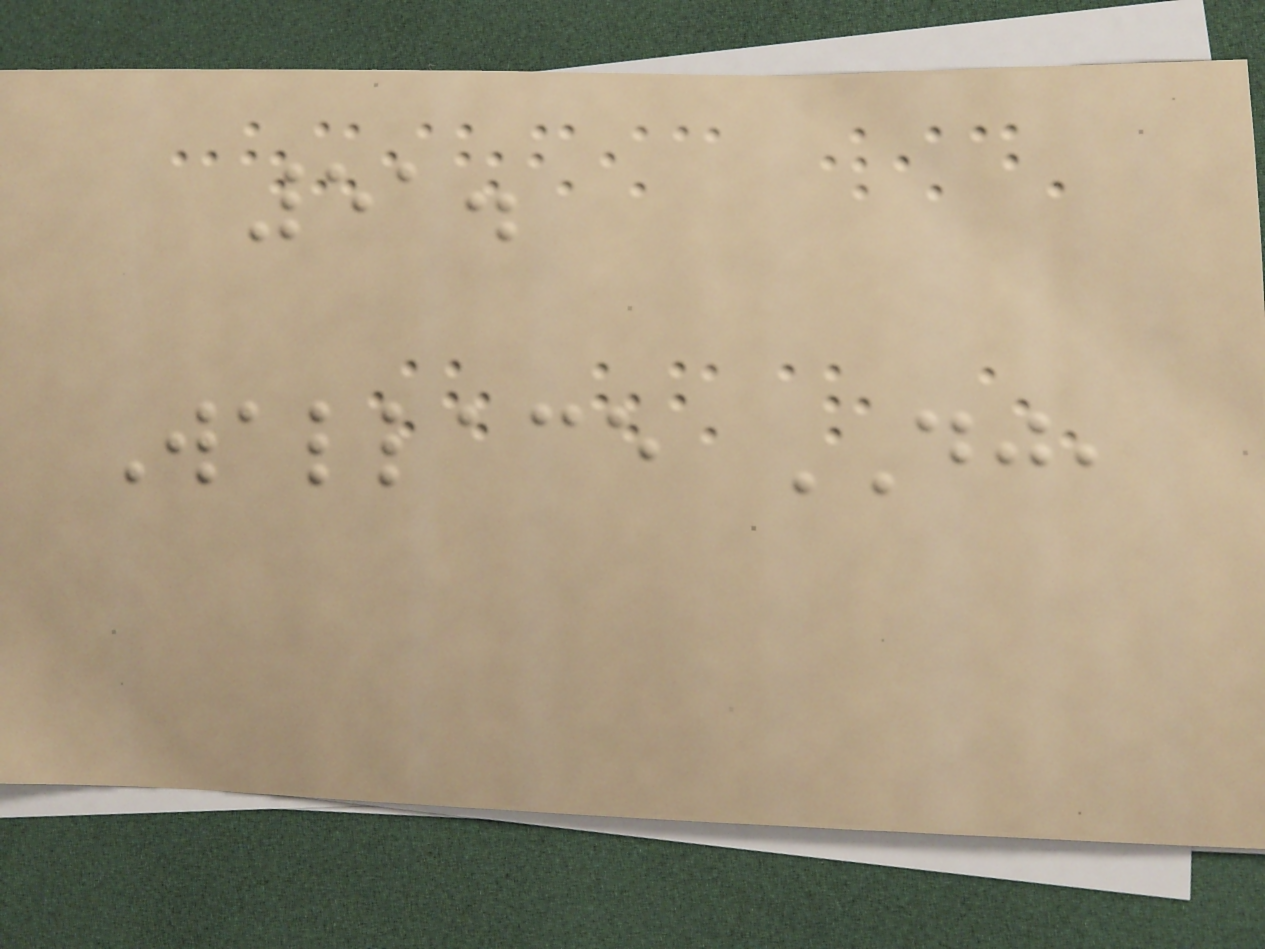51.
Wallace DJ,
